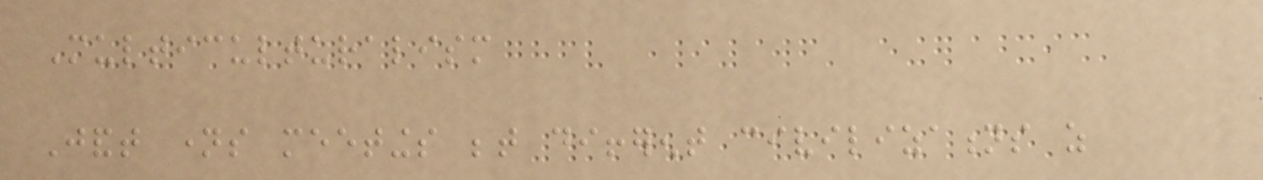Multiculturalism
Jandt names meetings between different civilizations as
